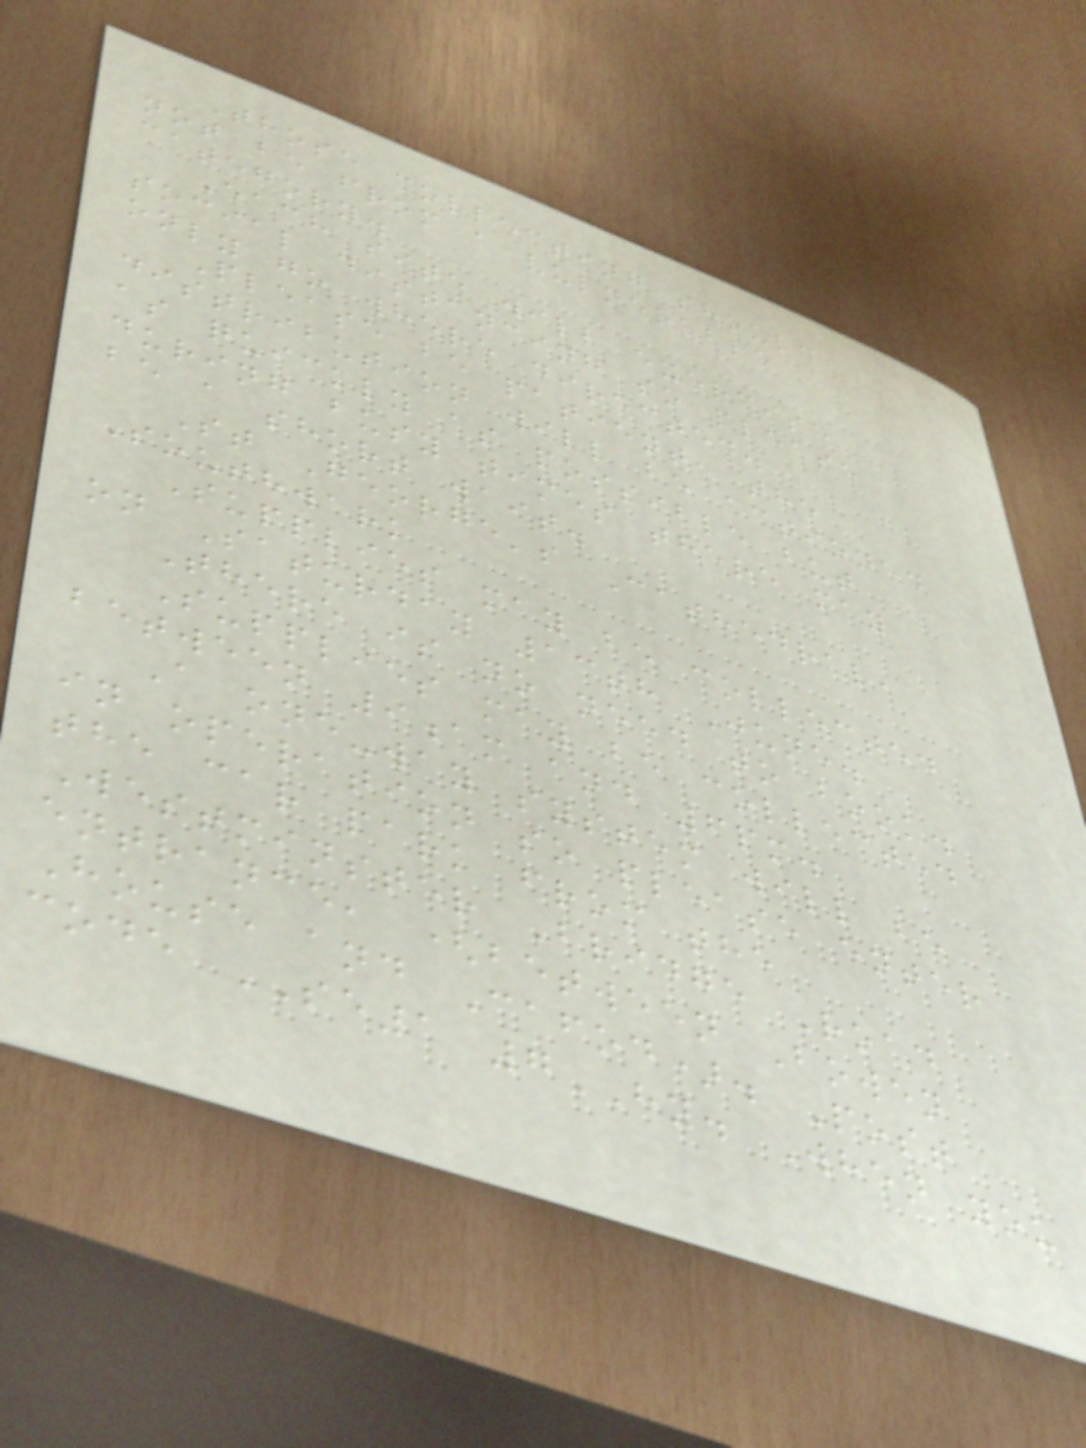Those collecting should
not be from a vulnerable
category.
Each site will exercise
social distancing so please
only go where directed.
Please be patient, the
distribution will be actioned
as quickly as possible but
during busy times there may
be a short wait.
St George's Cathedral,
Southwark
Supplies may be collected
on Saturday 13th June.
There is no need to book.
Supplies may be collected
between 9am and 6pm.
A one-way system will be
in operation so please enter
the car park from the
Westminster Bridge Road
entrance, (between Bowen
House and Cafod). Post
code SE1 7HY. When you
